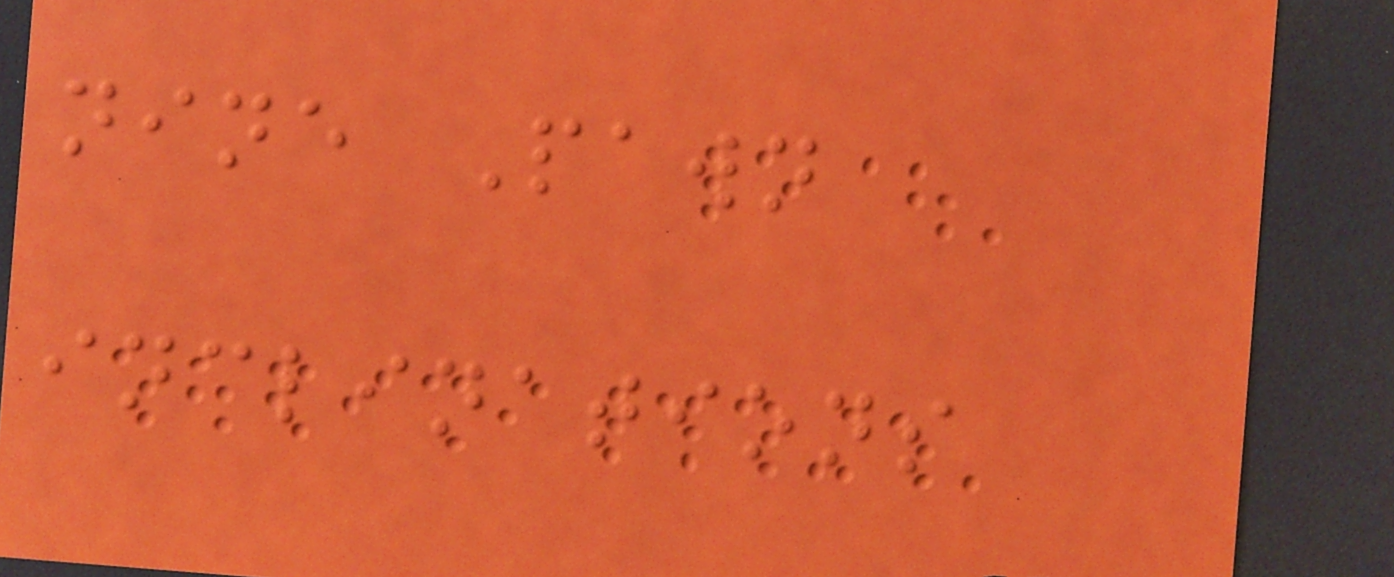nine Pawn
inclinations
